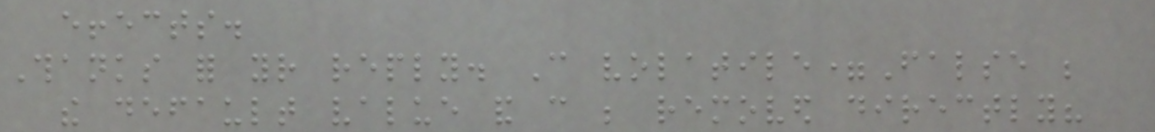effects.
Thanks for your reply. Can volatile=False be
the default value and can be removed directly?
